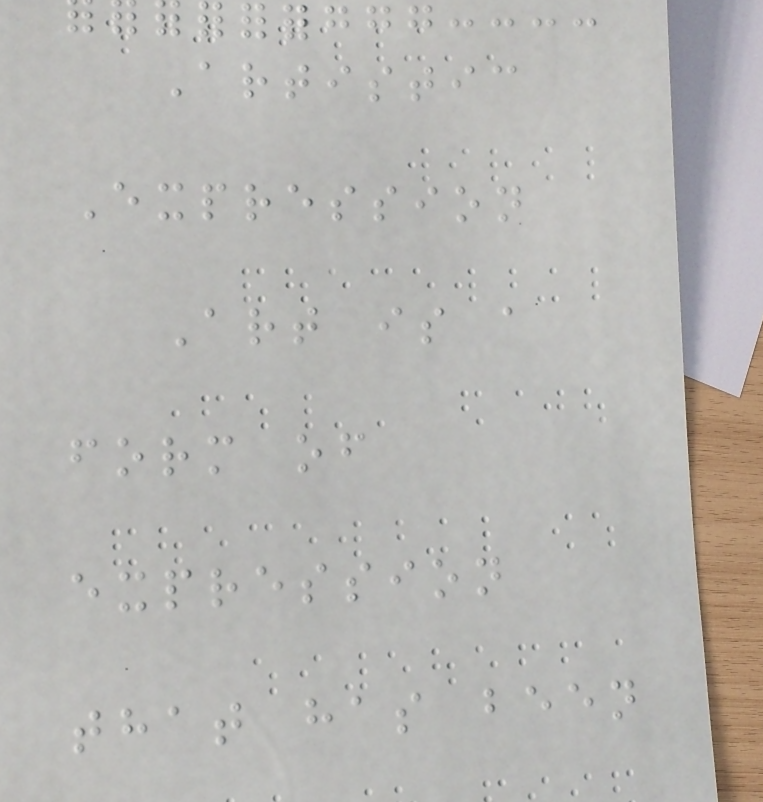Artistic
Expression
Art is a
form of
expression
that has been
